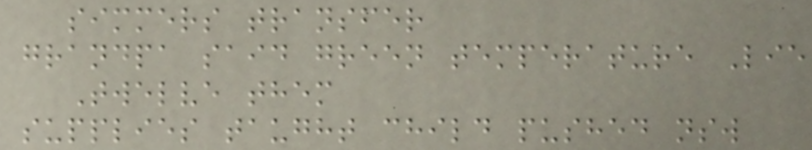simmers transfer
grandpa said green temperature Lie
Twelve them
supplies taught child pushed nsw
